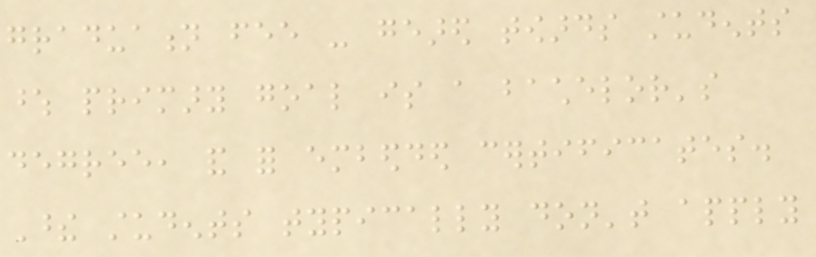graduation fee - geared towards students
whose primary goal is a bachelor's
degree, and for embedded certificates.
These students typically don't apply
